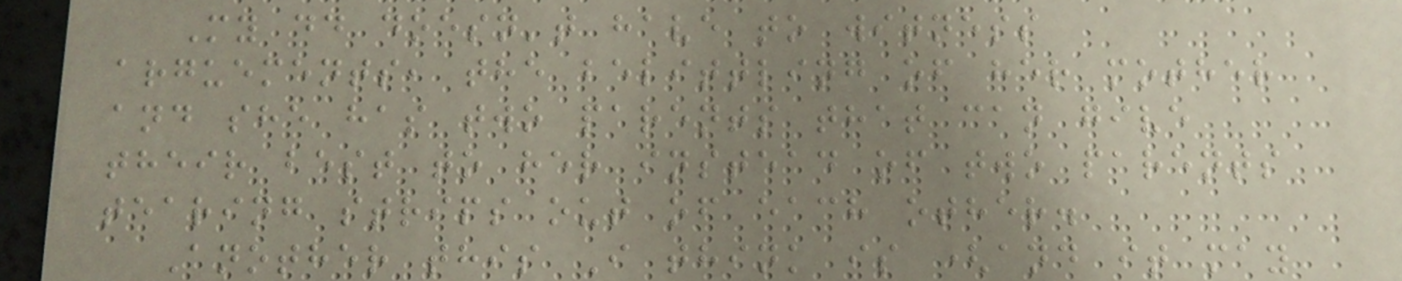My dd doesn't have to witness
arguements, the belittling of her mother
and she has two parents that can give
their best to her instead of two parents
tearing strips out of each other.
Another this I think is (and it may
